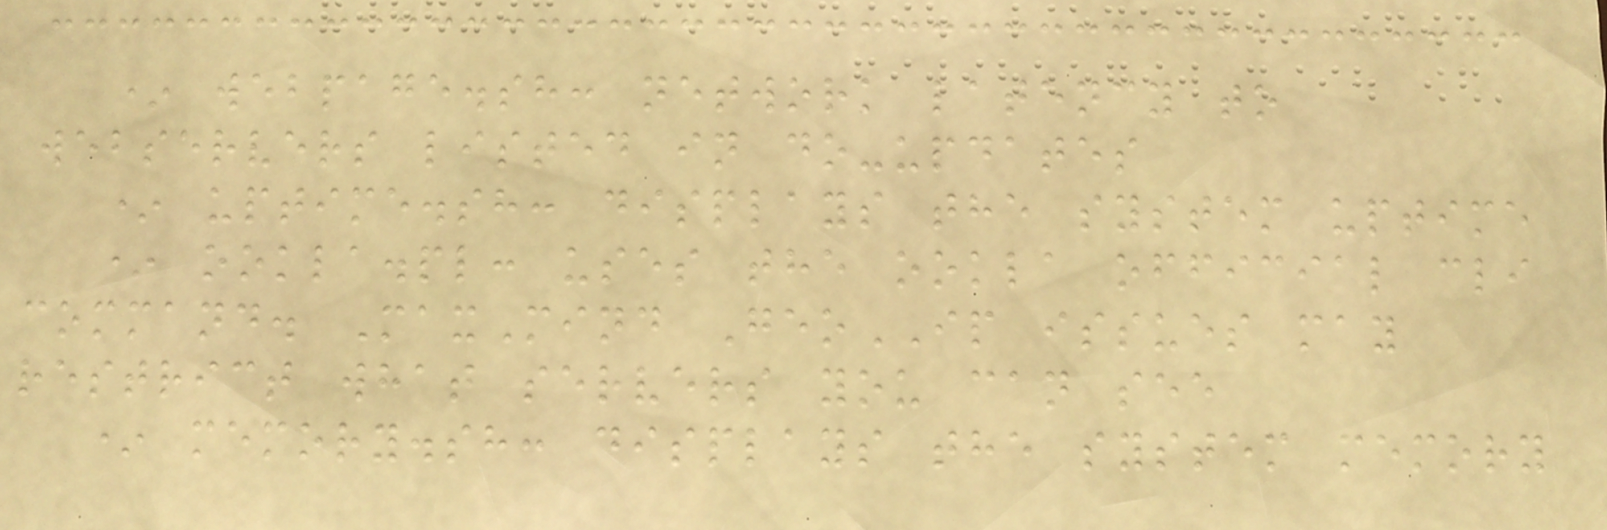* webpage.sh: network latency to
webservers listed in do-updates
* uptime.sh: displays the system uptime
* ookla.pl: uses the ookla official cli
command. MaxMind GeoIP issues may
restrict what servers you can see
* memory.sh: displays the system memory
